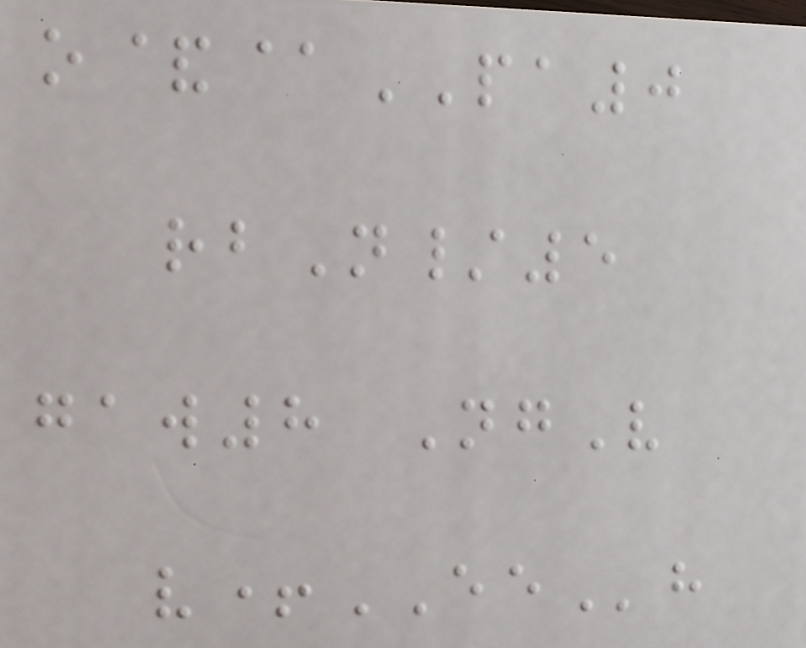o&@PA0
rbN/5
gaw8 NgV
v+EEh
